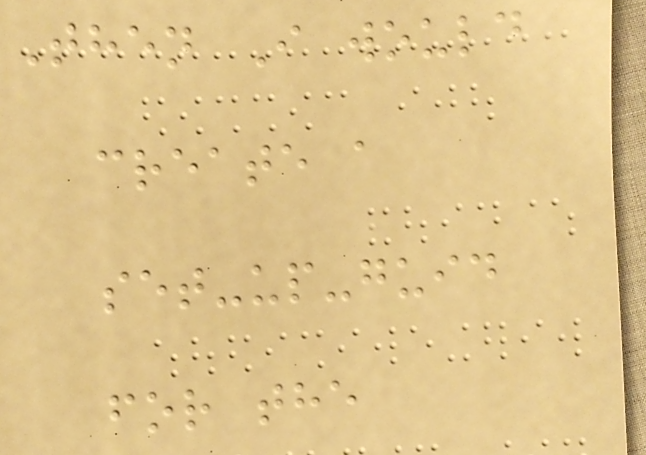Then I would
create a
set-up-guid
for the
